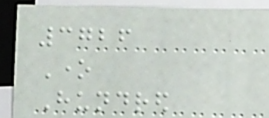3726
One
Hundred
